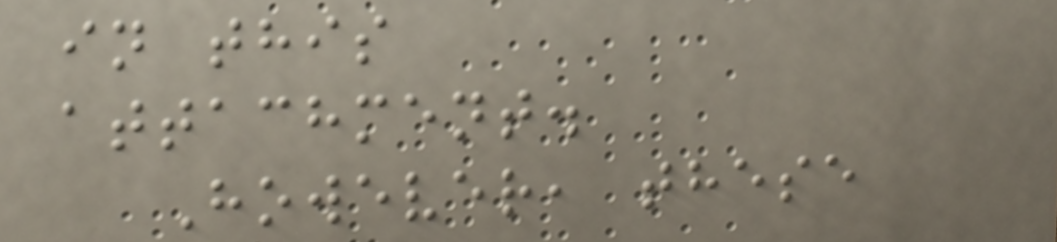in this
attachment.
However, these
